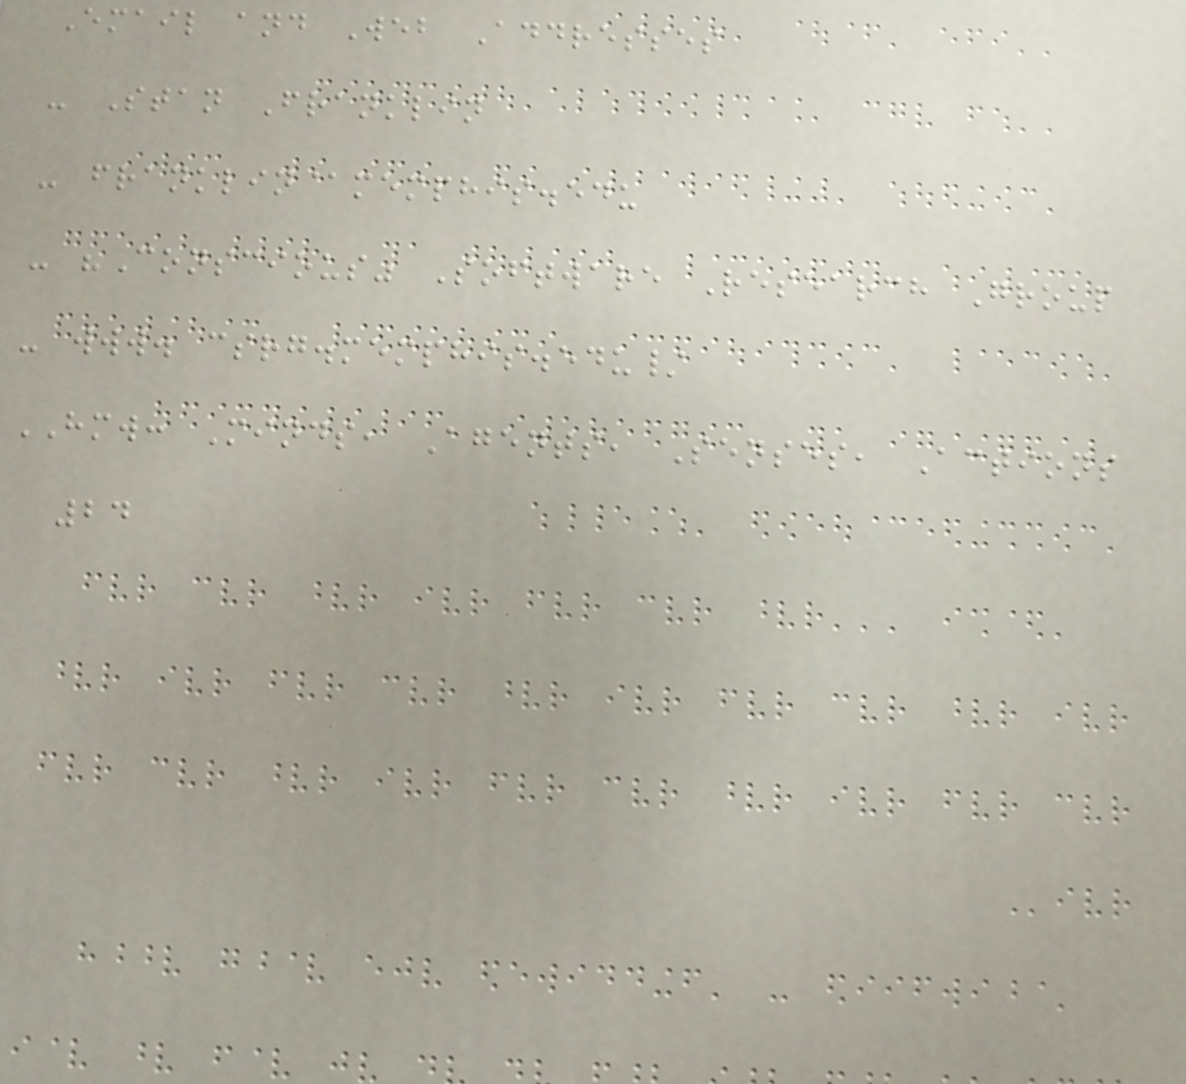Email and Web Addresses
- Stan Franklin
- franklin@memphis.edu
- "Conscious" Software Research Group
- www. csrg.memphis.edu/
HMW: Minds, Agents, Senses, Actions
24
